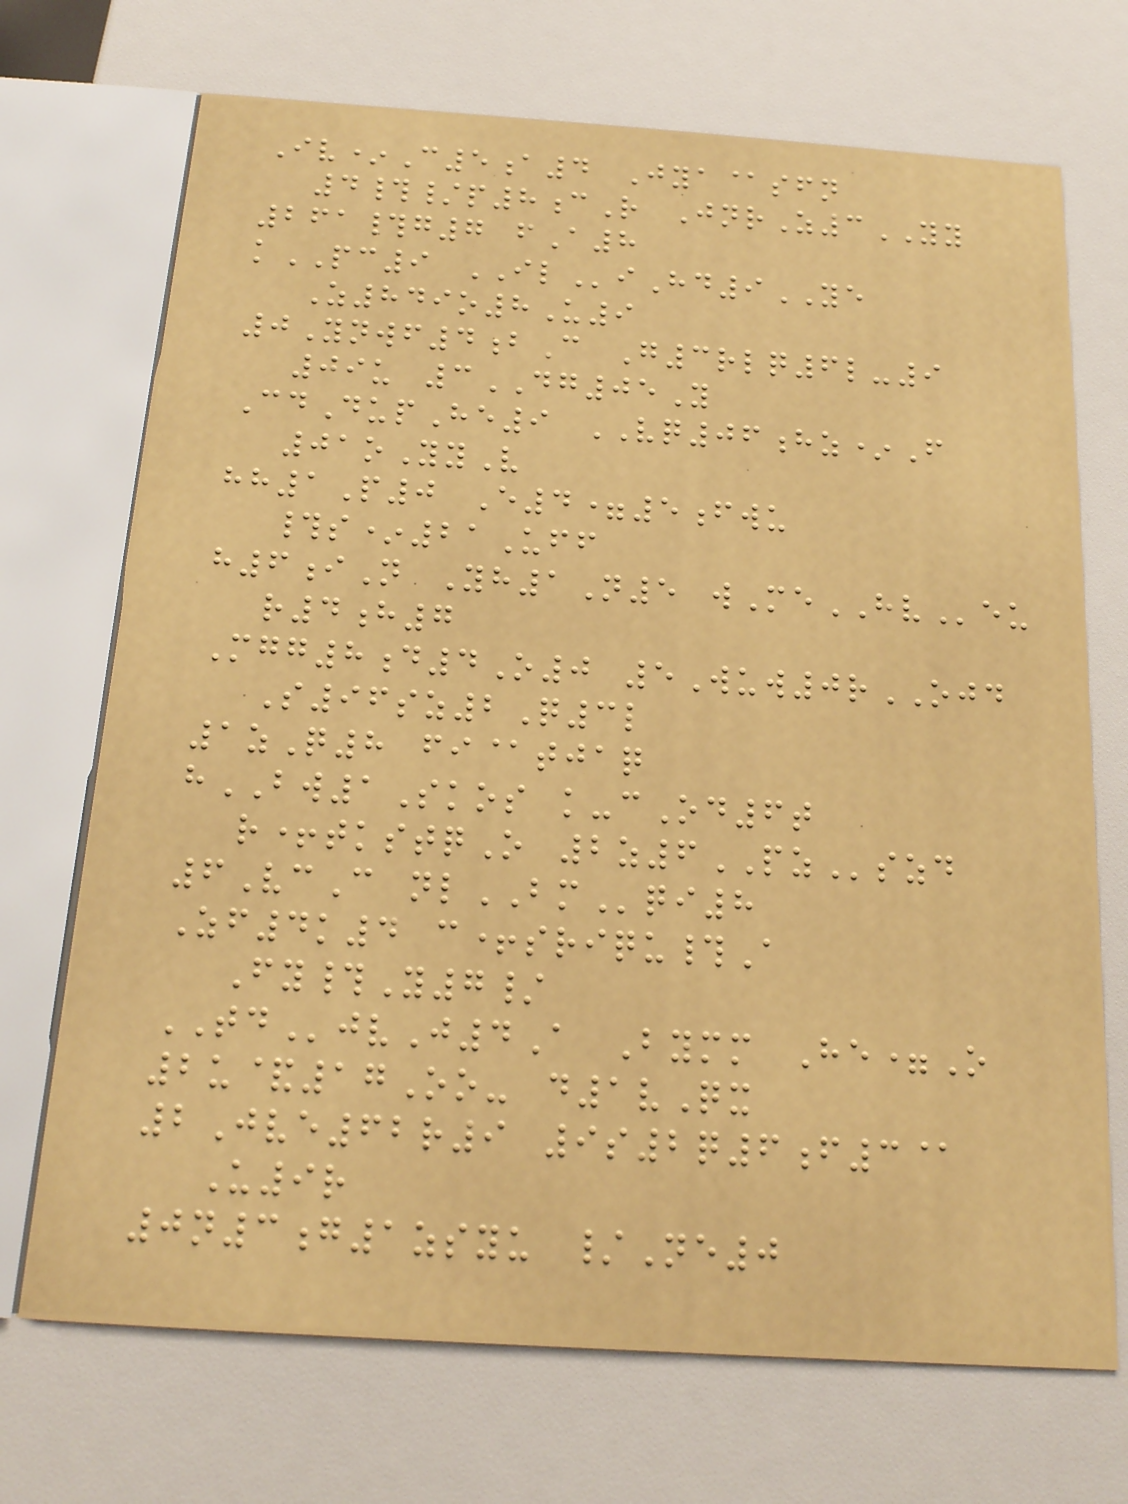Iv*C5a4 Jya@sfn
4#/p8cR JnrZ3YY
261#g7 fA8
kPC9 ILiHd9YE
Z849o8U9
0Ynwf4bC G3rlq6l-9
09u 3DG05Y
CdDupHe9 VQ06hz*F
01oYyV
hh1P0 E4=5fwu
#s*21Uff
h6iN Yh1N5 wMeHVeu
r4h7
Mgg8d4O0 5Wuw0rOJD
S96sz2Q3l
1zQ8 fi@tjaq
hBW1Skos k-cOd6t
r+tkstqO 2z6PZszd
6VcC nlBMqi8
Zf4k4 c+sriqu#A
Fy#Y7/
TDjvJ4A Bymm He=O
2u&17Oo- d1vQx
2Jve62r9 9s2q6f3@
U9r
0n3g1zsyu /Ne0
